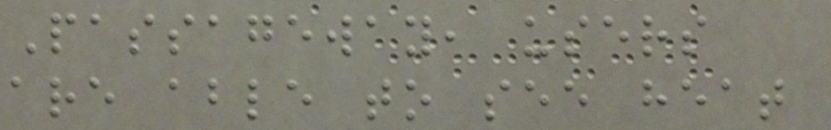Passageway, users
are able to see heat
